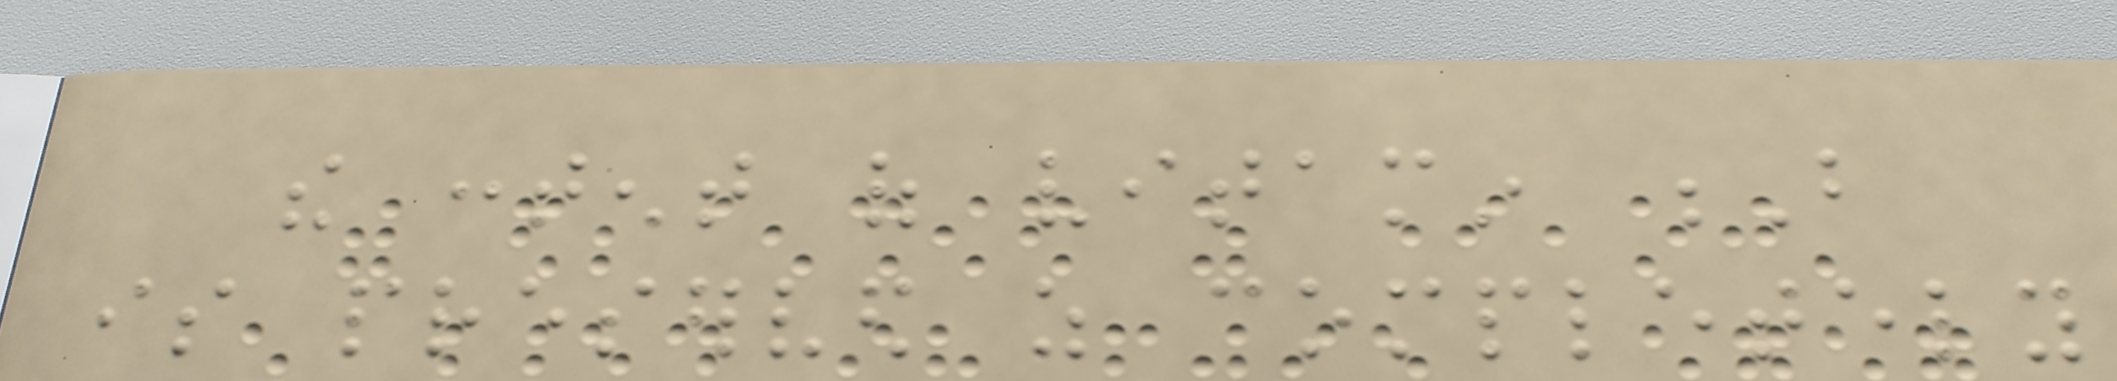the content of vitamin B
is preserved as completely
